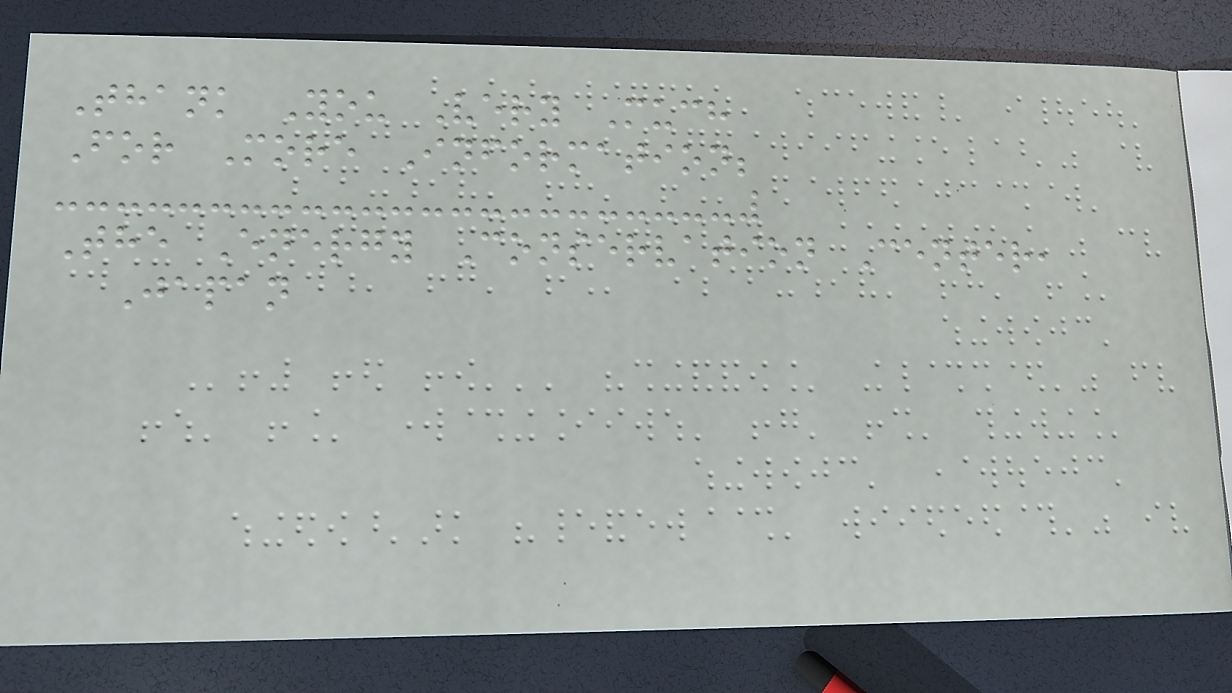Thank You Very Much
For More Information;
The Energy Conservation Center,
Japan
